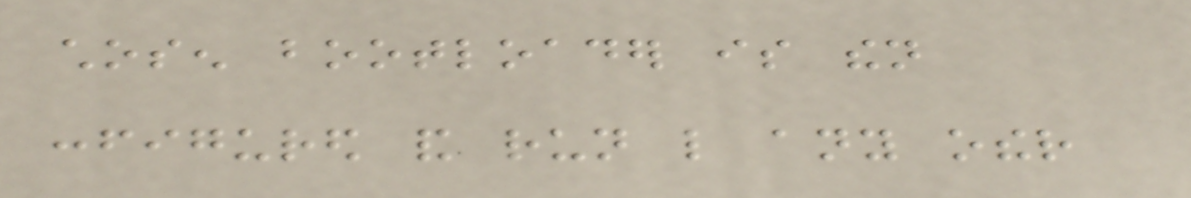chosen bootloader is then
configured and run like any other
